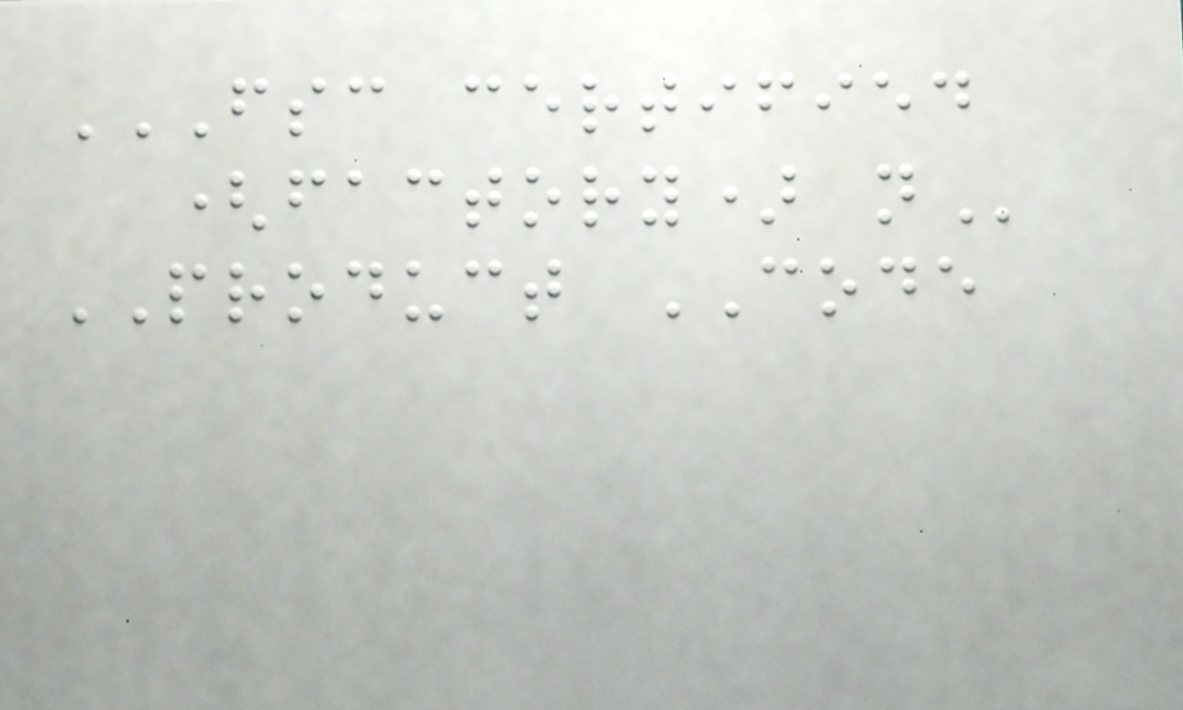FSC CERTIFIED
(FACTORY) N
PRODUCT CODE
